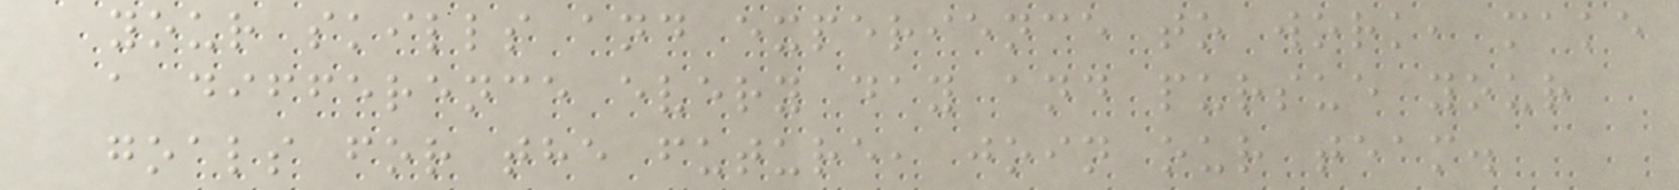your skills and experience to work, make
a difference every day and pursue your
goals for the future, join our team.
